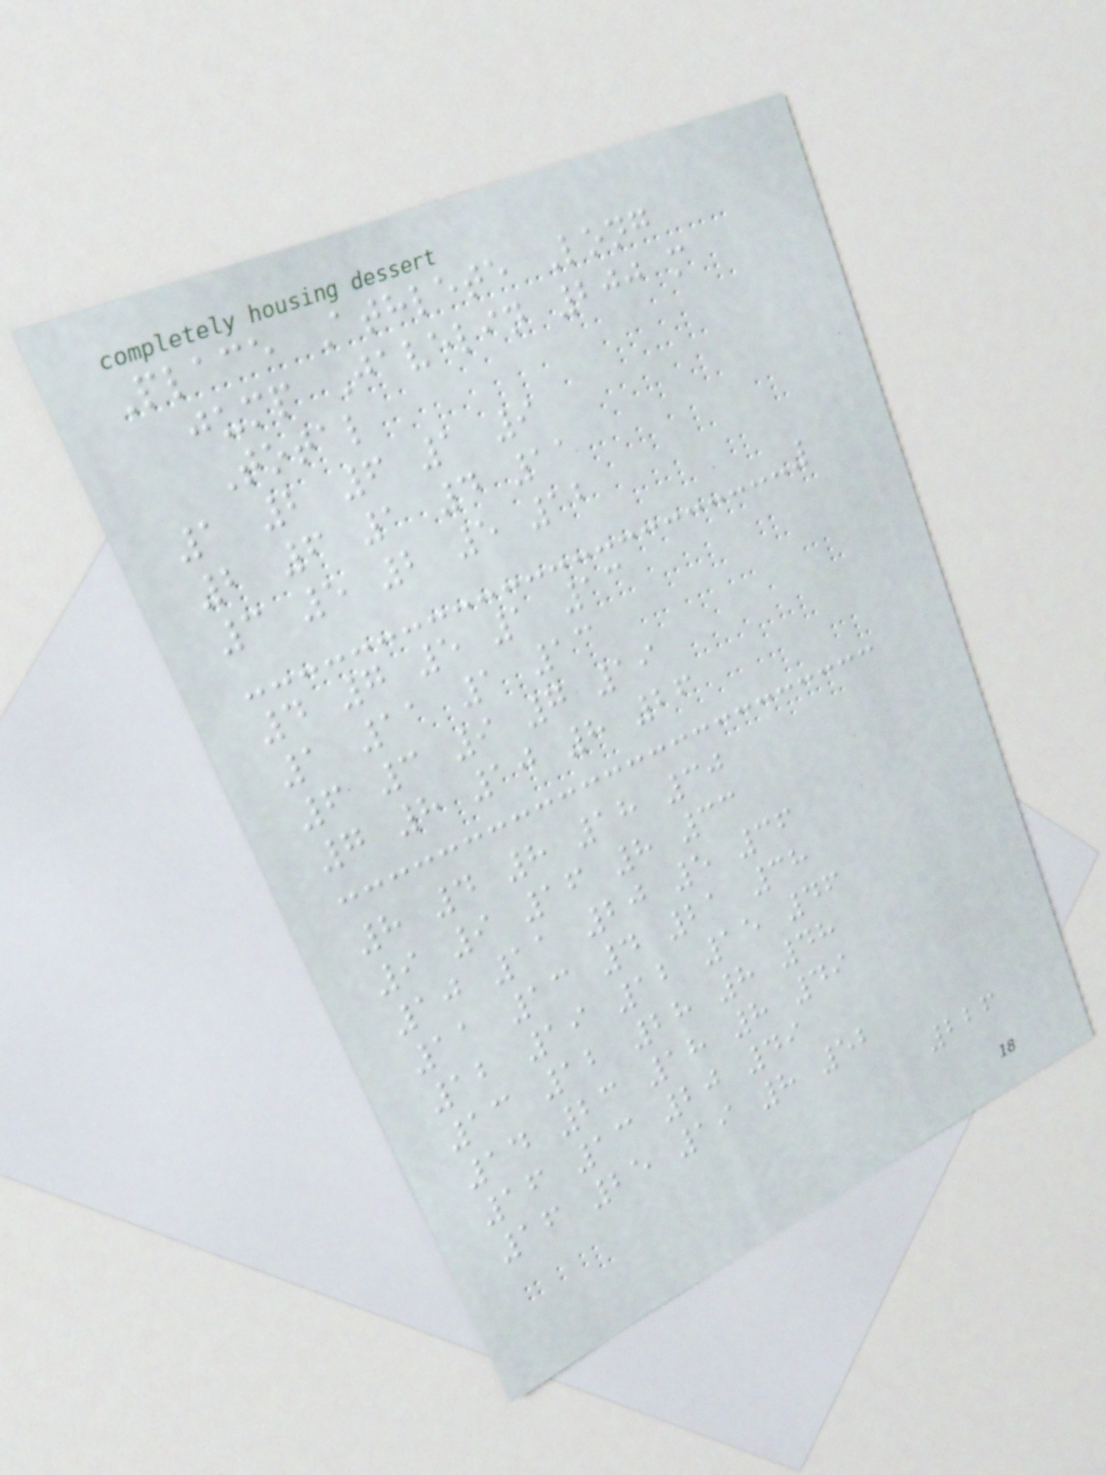Place Athlete Long
jump Javelin 200 m
Total
1 2 6 1 9
2 6 1 4 11
3 5 2 5 12
4 7 5 1 13
1 11 1 13
6 3 9 7 19
7 8 10 8 26
8 4 8 18 30
9 9 16 8 33
10 11 20 5 36
11 13 4 21 38
12 19 12 15 46
13 12 28 8 48
14 23 18 8 49
16 13 20 49
16 25 19 8 52
226
